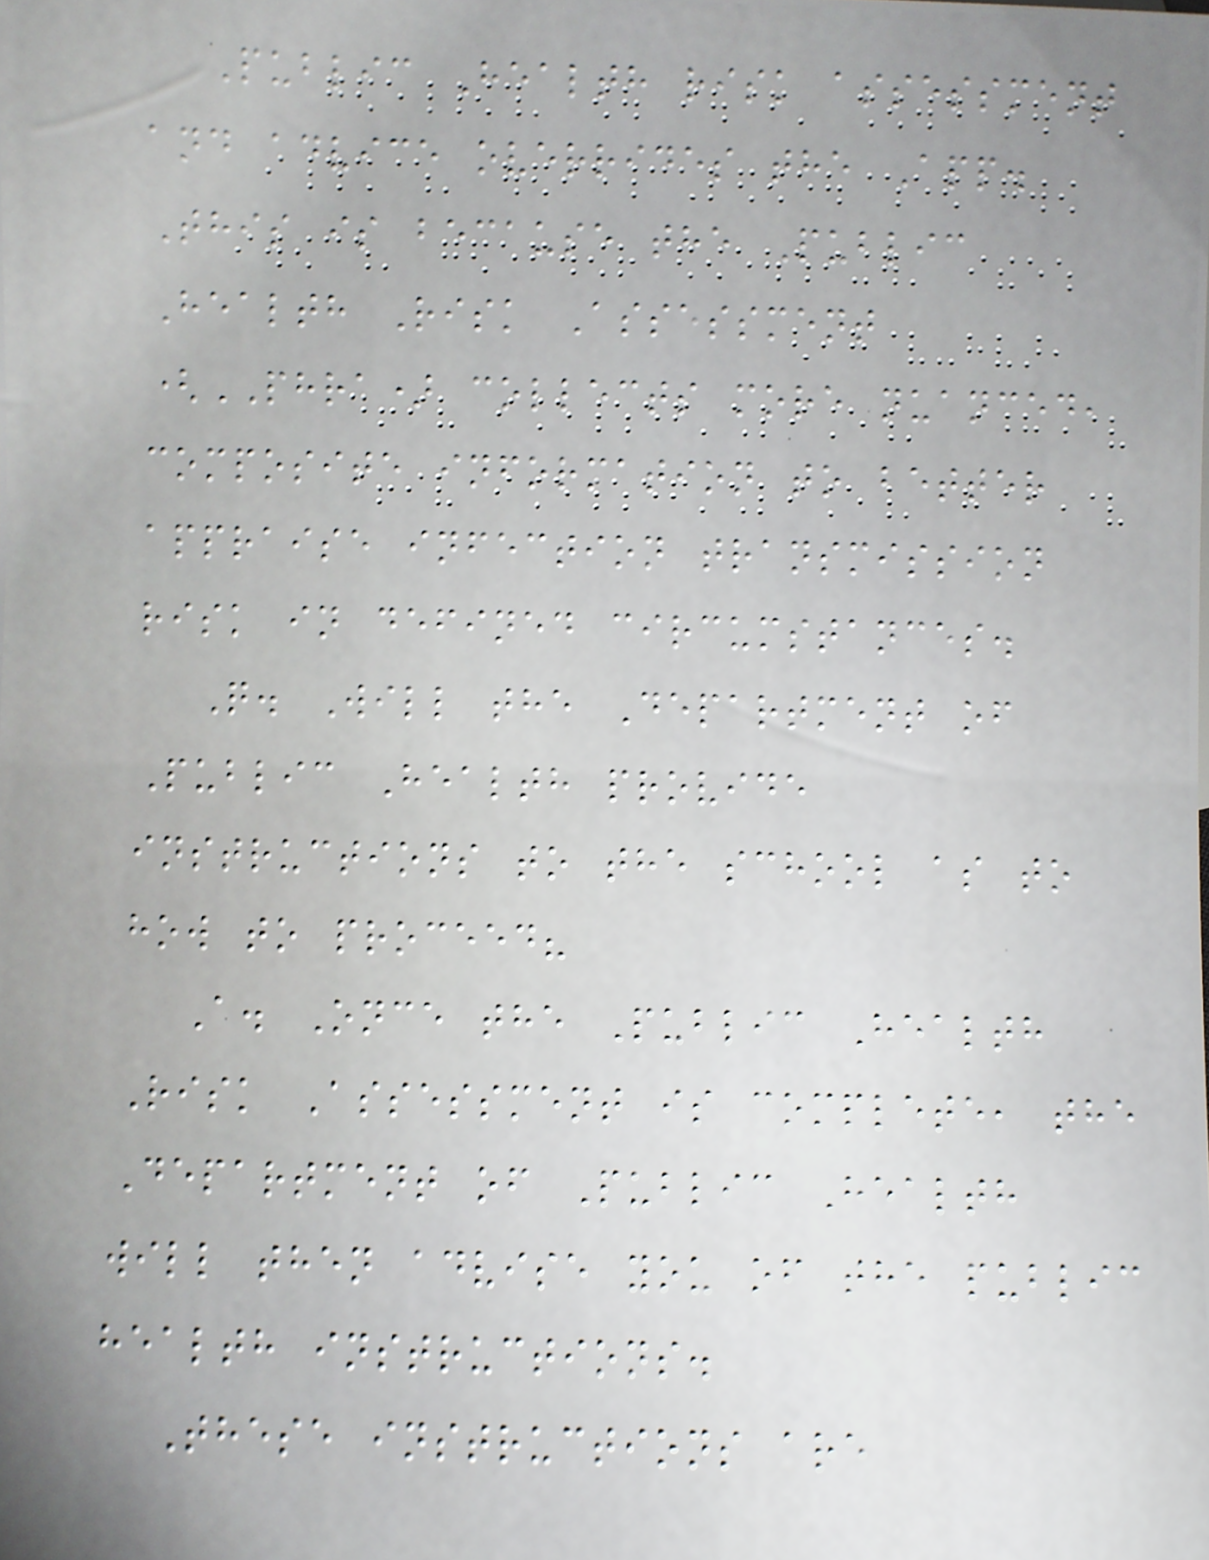Public Health risk assessment
and advice overrides the App.
This is because the Public
Health Risk Assessment
(PHRA) collects more nuanced,
composite information to better
appraise infection transmission
risk in defined circumstances.
Q. Will the Department of
Public Health provide
instructions to the school as to
how to proceed?
A. Once the Public Health
Risk Assessment is complete, the
Department of Public Health
will then advise you of the public
health instructions.
These instructions are
